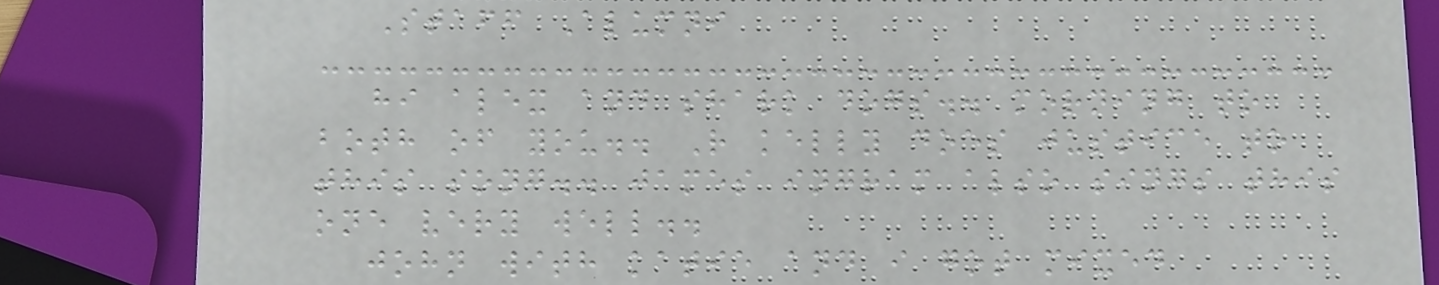Staff Alumni
hi alex and shark dogs.. morning to
both of you.. R kelly does justice to
this song.. james ingram also sings this
one very well..
john with katie and i got mixed
